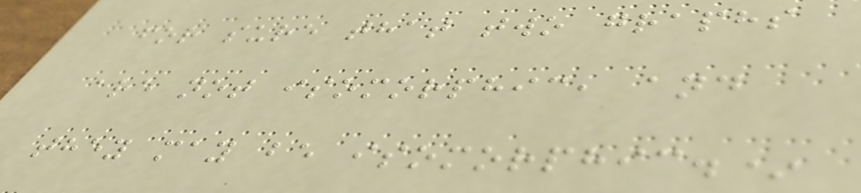for sure that two graphs
are not isomorphic, and
they may be isomorphic.*
